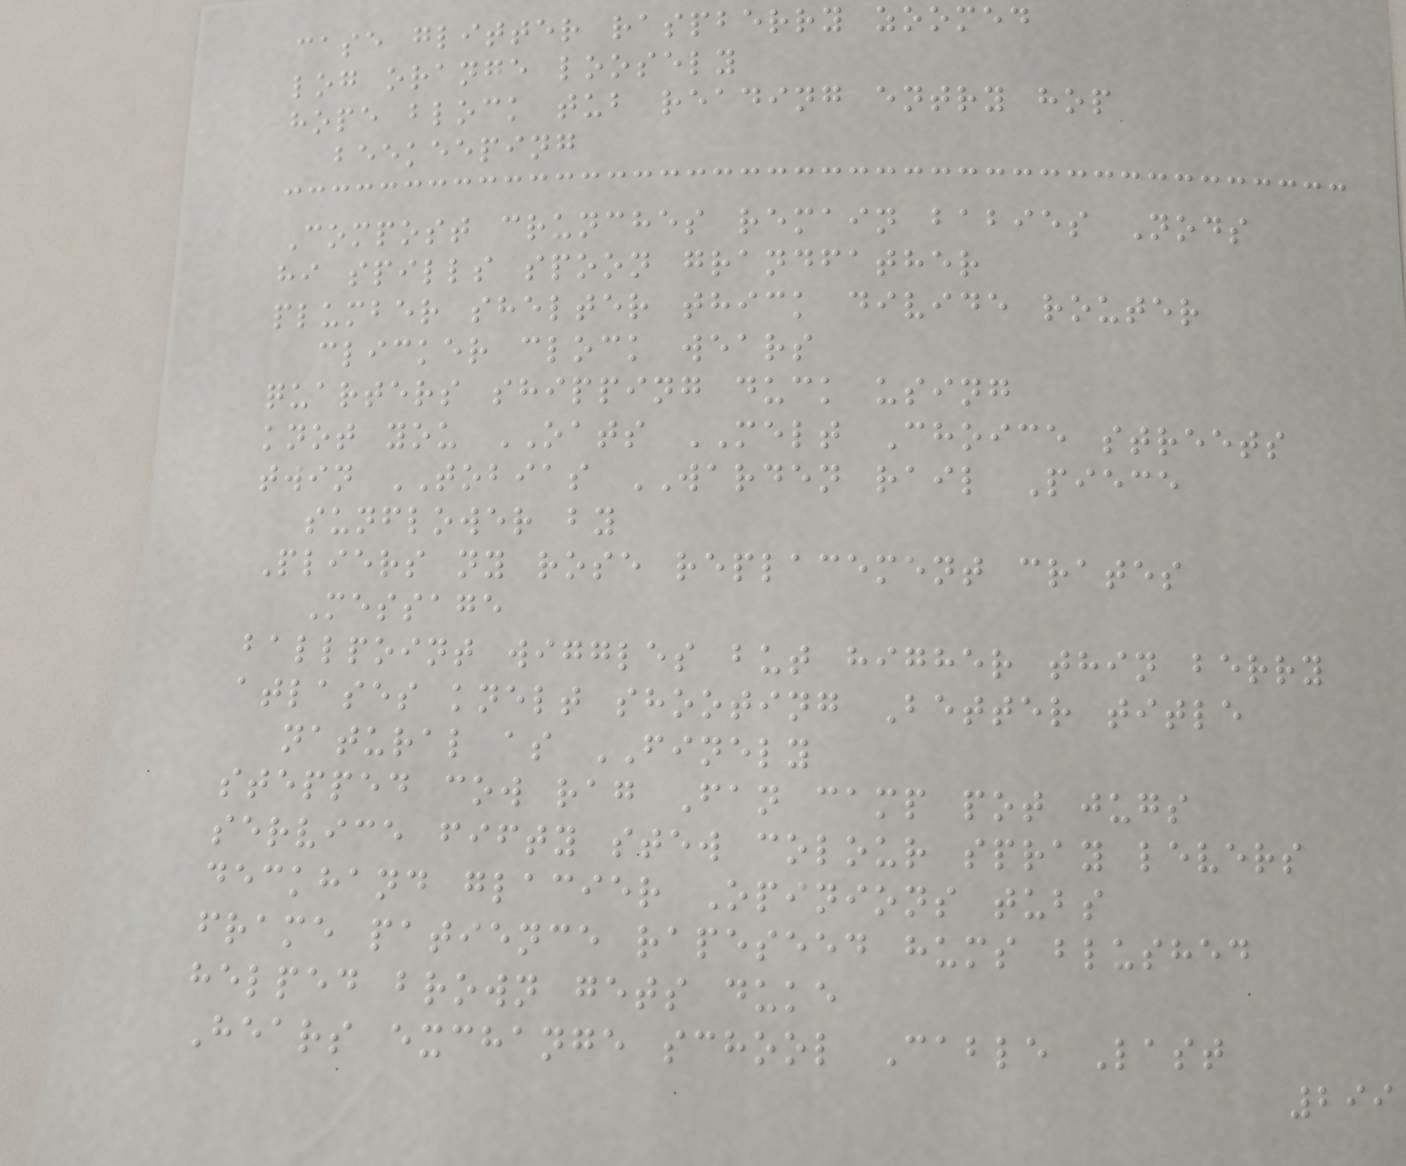case glitter raspberry zoomed
log orange loosely
hope block tub reading entry hop
beekeeping
Compost crunches remain babies Nods
hi spills spoon grandfather
plumber shelter thick divide router
clicker clock wears
quarters shipping duck using
knot you OATS MELT Choice streets
twin TOBIAS WARDEN rail Piece
sunflower by
Pliers ny rose replacement crates
Message
ballpoint wiggles but higher thin berry
atlases knelt shooting Better title
natural as FINELY
stepped cow rag Fan camp pot jugs
service fifty stew colour spray levers
deckhand glacier Opinions tubs
frame patience rapeseed hums blushed
helped brown gets duke
Hears exchange school Cable Last
299
